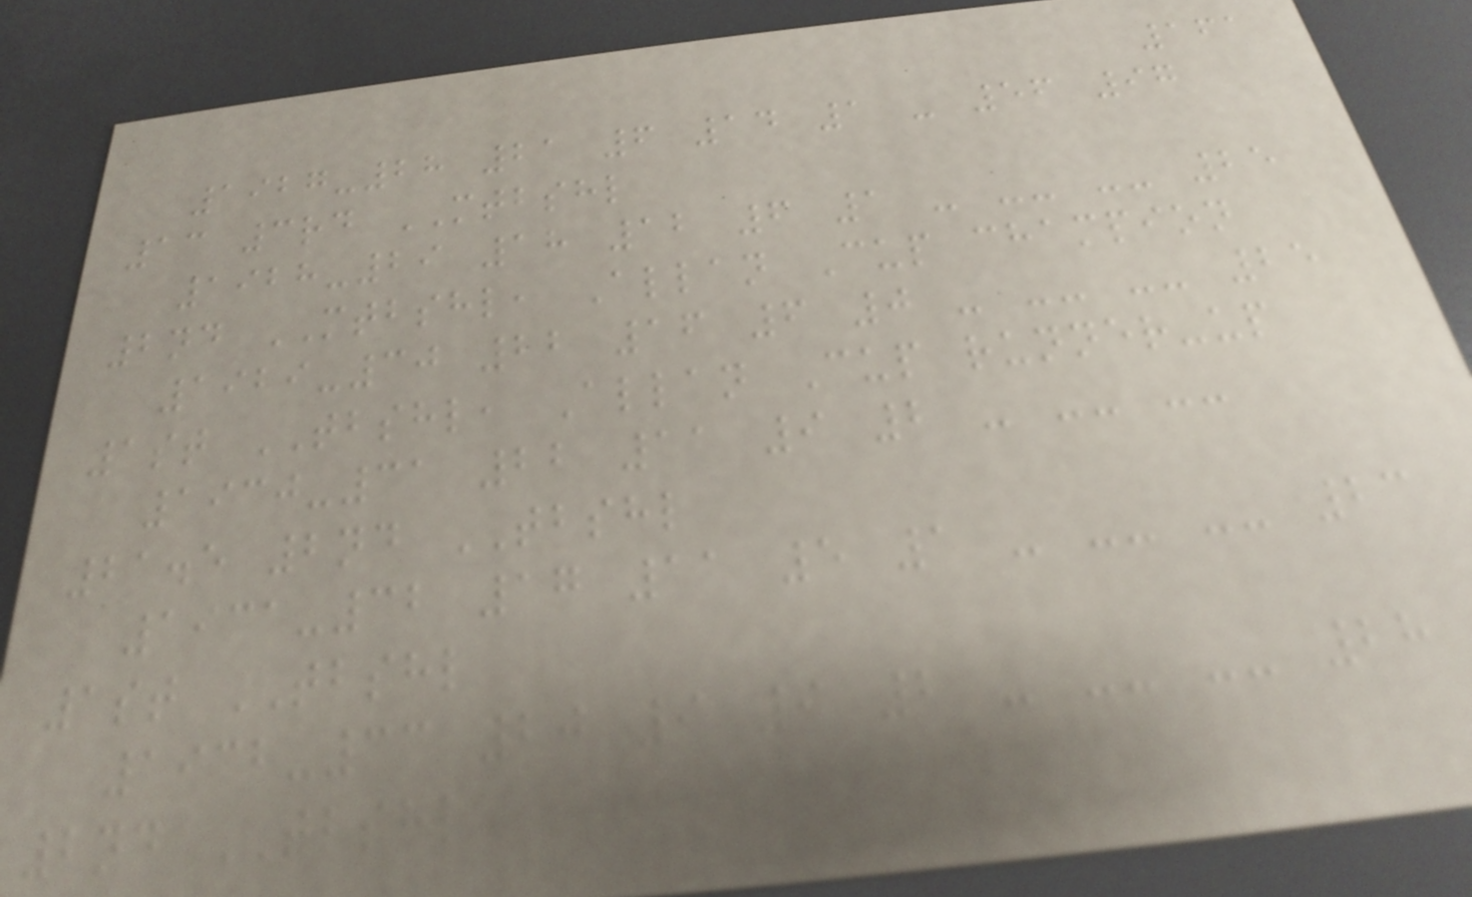161
1927-28 21 6 14 1 - 56 97
13 3rd MTBSHL
1928-29 18 12 6 1 - -- -- 25
2nd MTBSHL, Allan Cup champion
1929-30 22 16 6 0 - -- -- 25
1st TBSHL, Allan Cup runner-up
1930-31 22 11 9 2 - -- --
21.5 2nd TBSHL
1931-32 17 11 5 1 - -- -- 23
1st TBSHL
1932-33 20 9 9 2 - -- -- 28
2nd TBSHL
